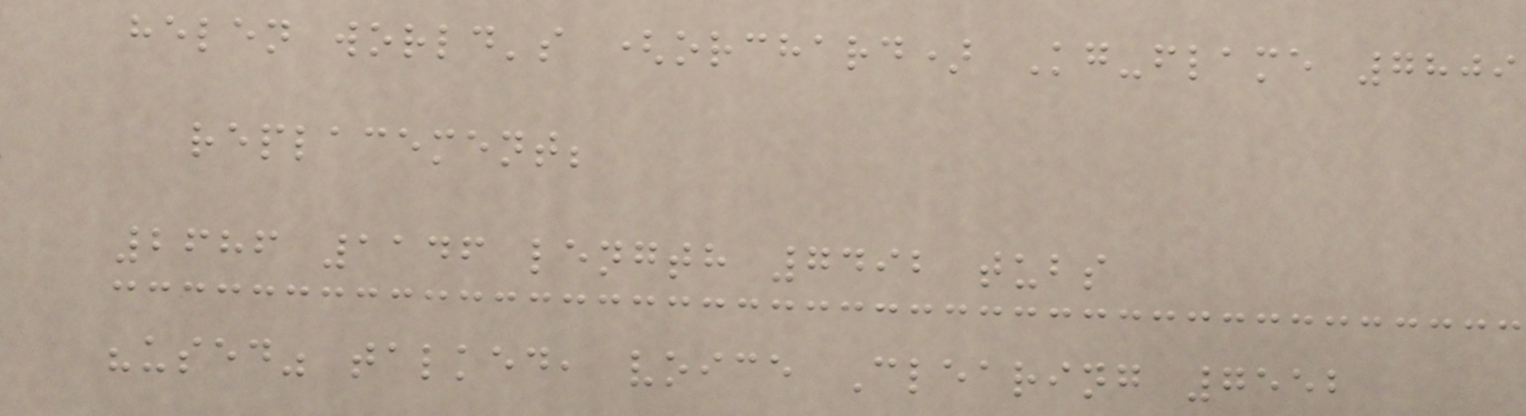helen world's (orchard) Kg-flame 7809
replacement;
2686 1146 length 7492 tubs
"used" talked, voice Clearing 7552
